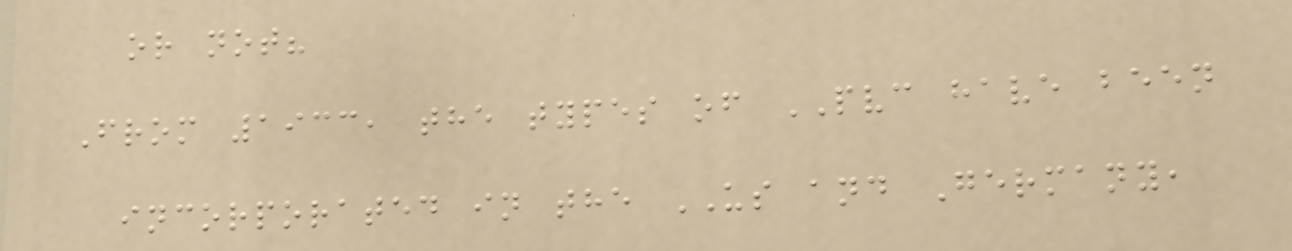or not?
From 1933, the types of PVC have been
incorporated in the US and Germany,
